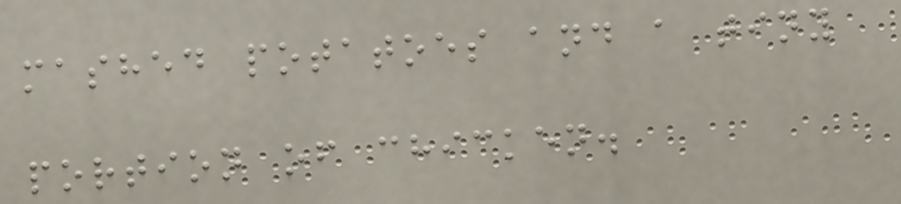mashed potatoes and a tiny
portion of chicken.
